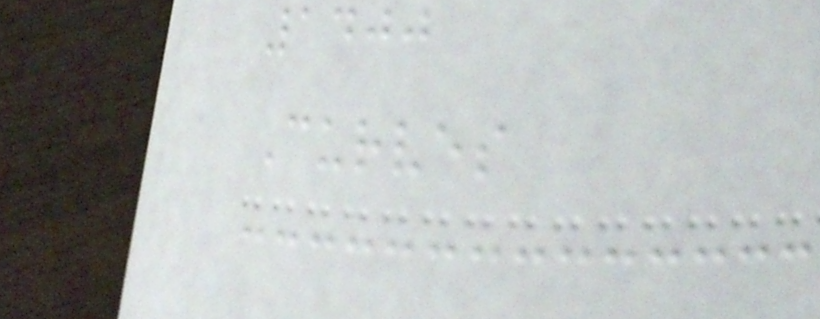1400
Curves
